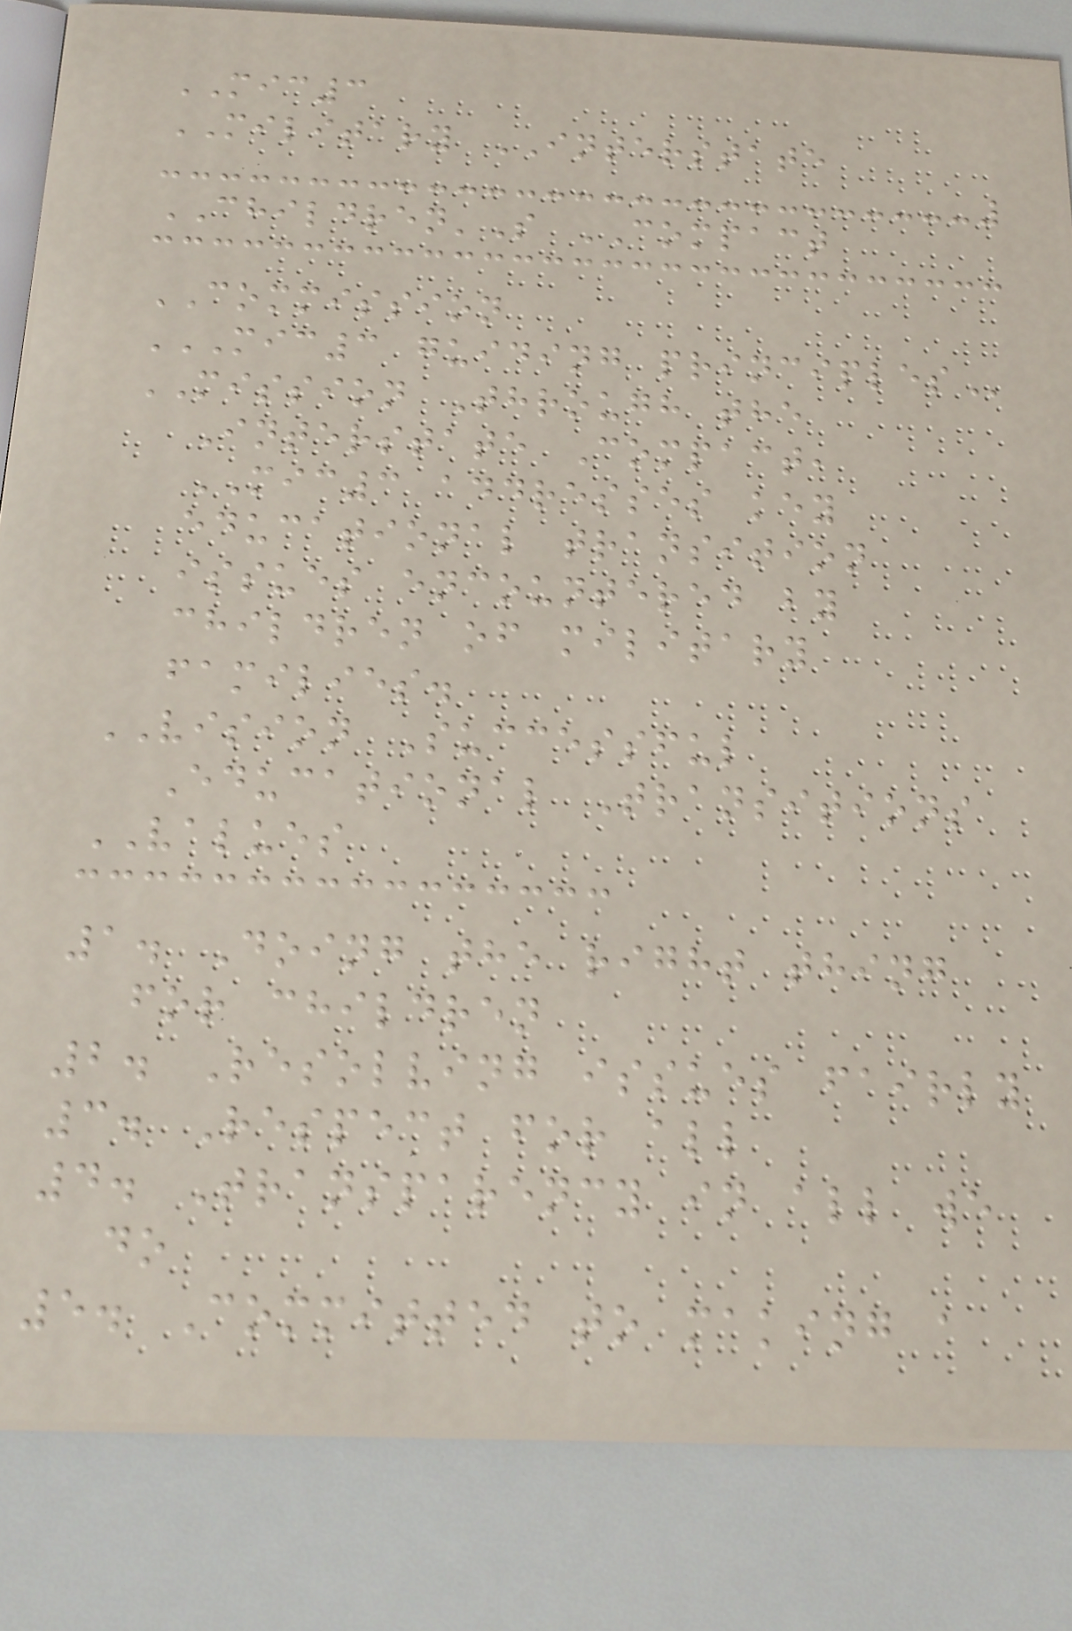MIC3
MILITARY INTERSTATE
CHILDREN'S COMPACT
COMMISSION
MIC3 GUIDING PRINCIPLES
MISSION Through the
Interstate Compact,
MIC3 addresses key
educational transition
issues encountered by
children of military
families.
VISION Successful
Educational Transitions
VALUES
1. Doing the right thing
for children
2. Resolving issues fairly
3. Respect for all
4. Transparency in all we
do
5. Committed to making a
